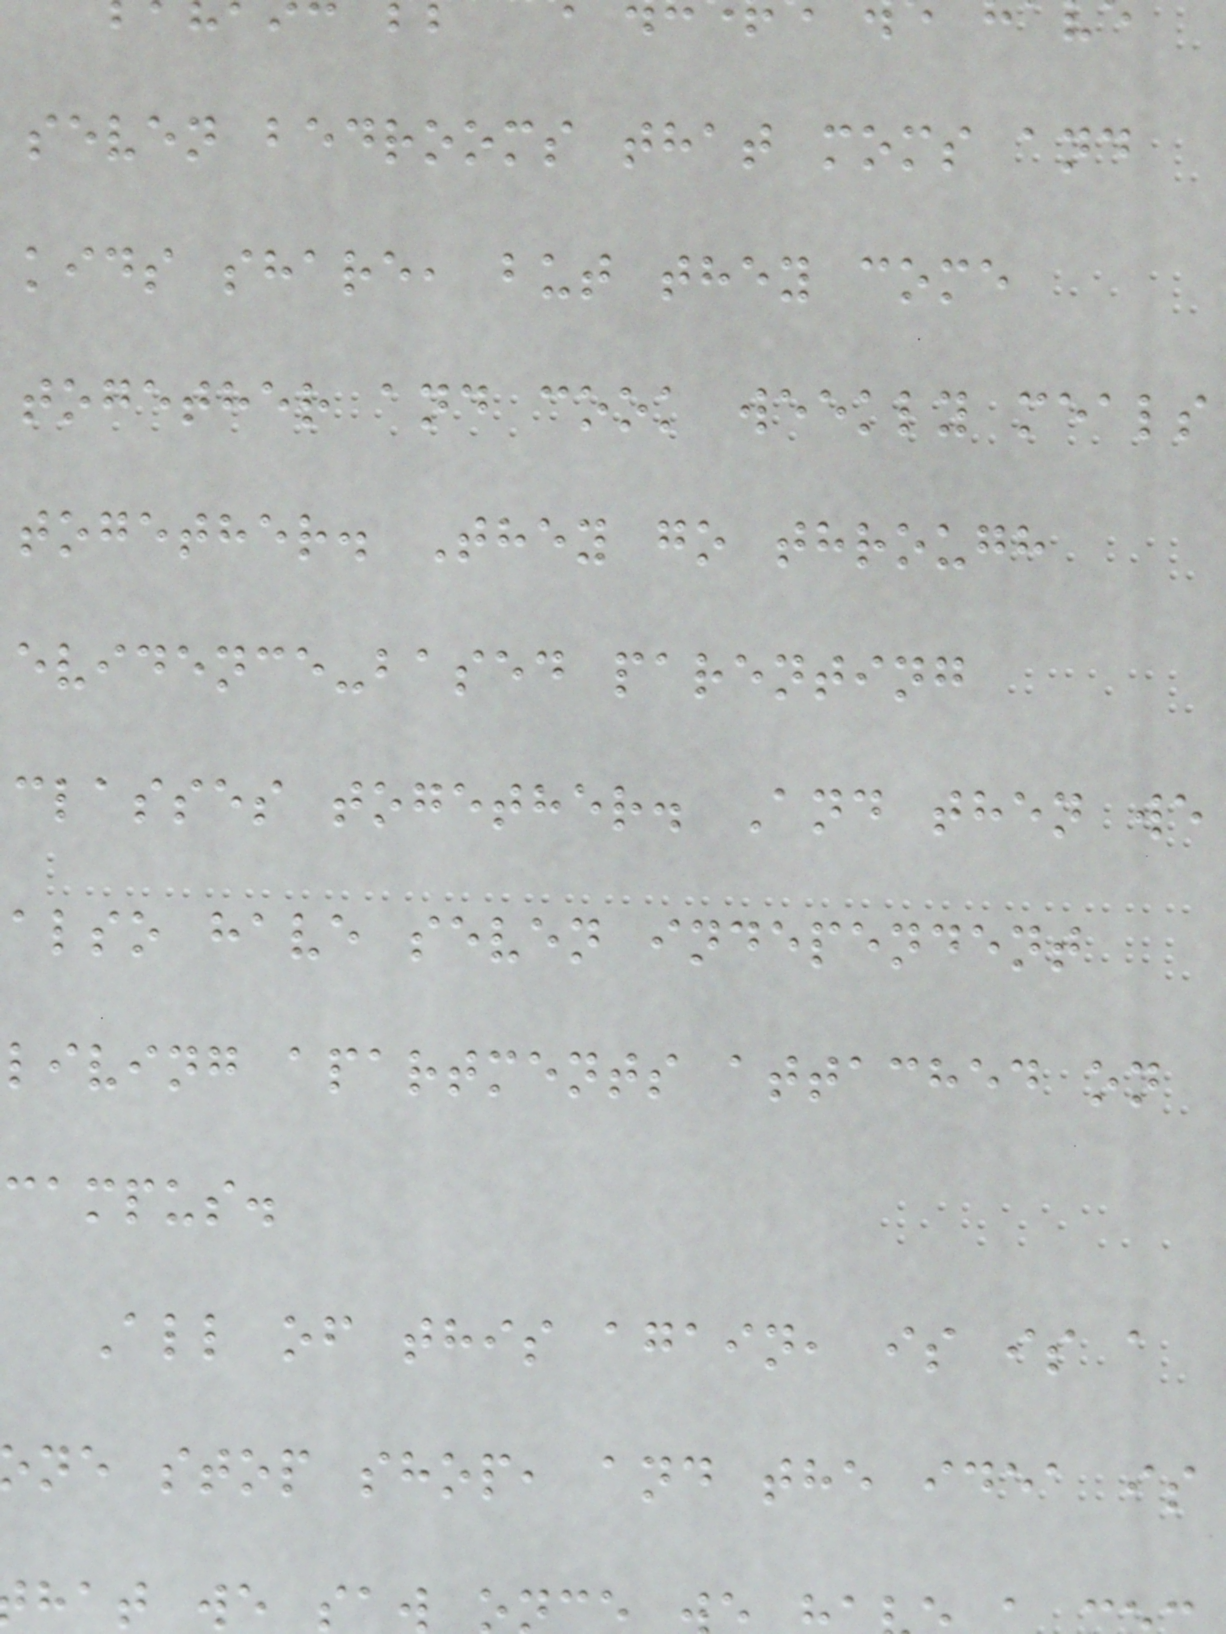seven bedrooms that moms and
kids share, but they come
together and cook weekly meals
together. They go through
evidence-based parenting
classes together. And then we
also have seven independent
living apartments attached on
campus.
All of this again, is is a
ne stop shop, and the idea is
hat we saw
